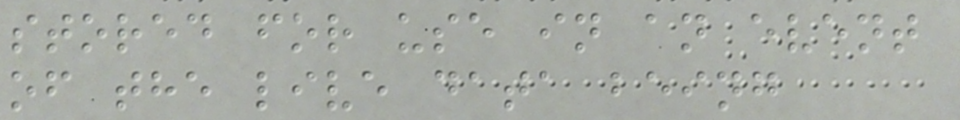stored for use in an event
of the live data being
